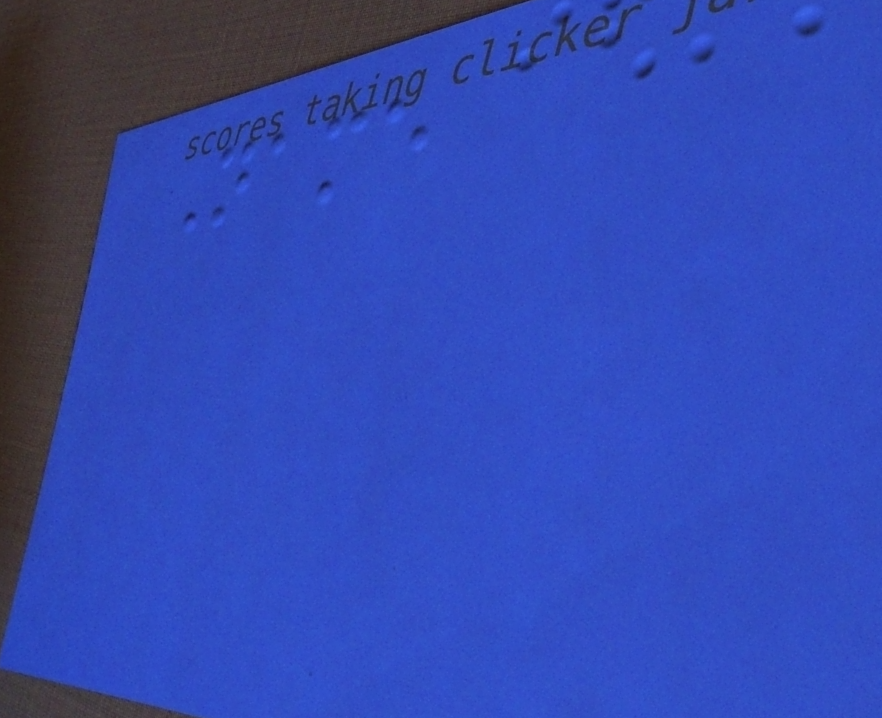Name
